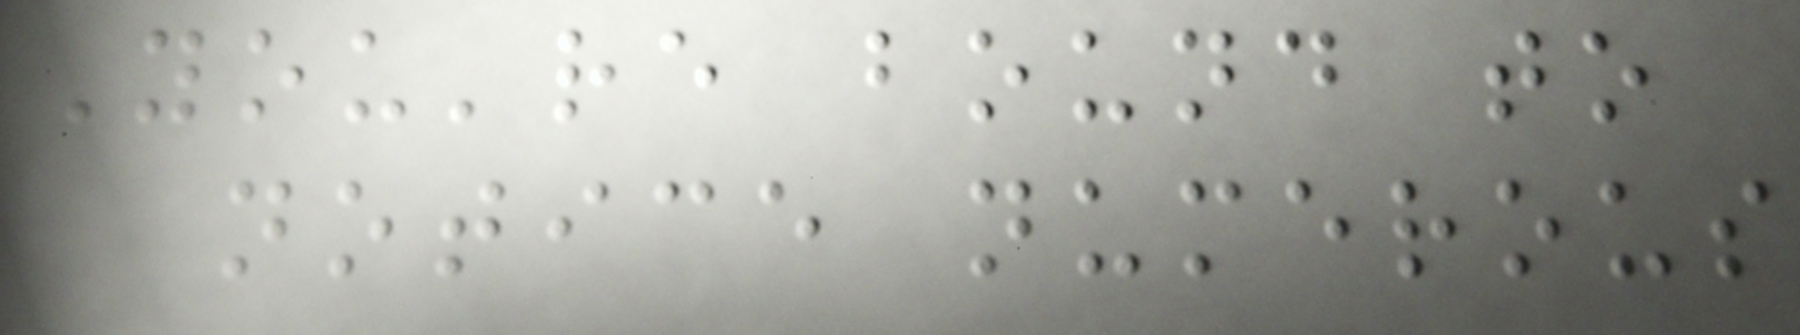You're bound to
notice numerous
